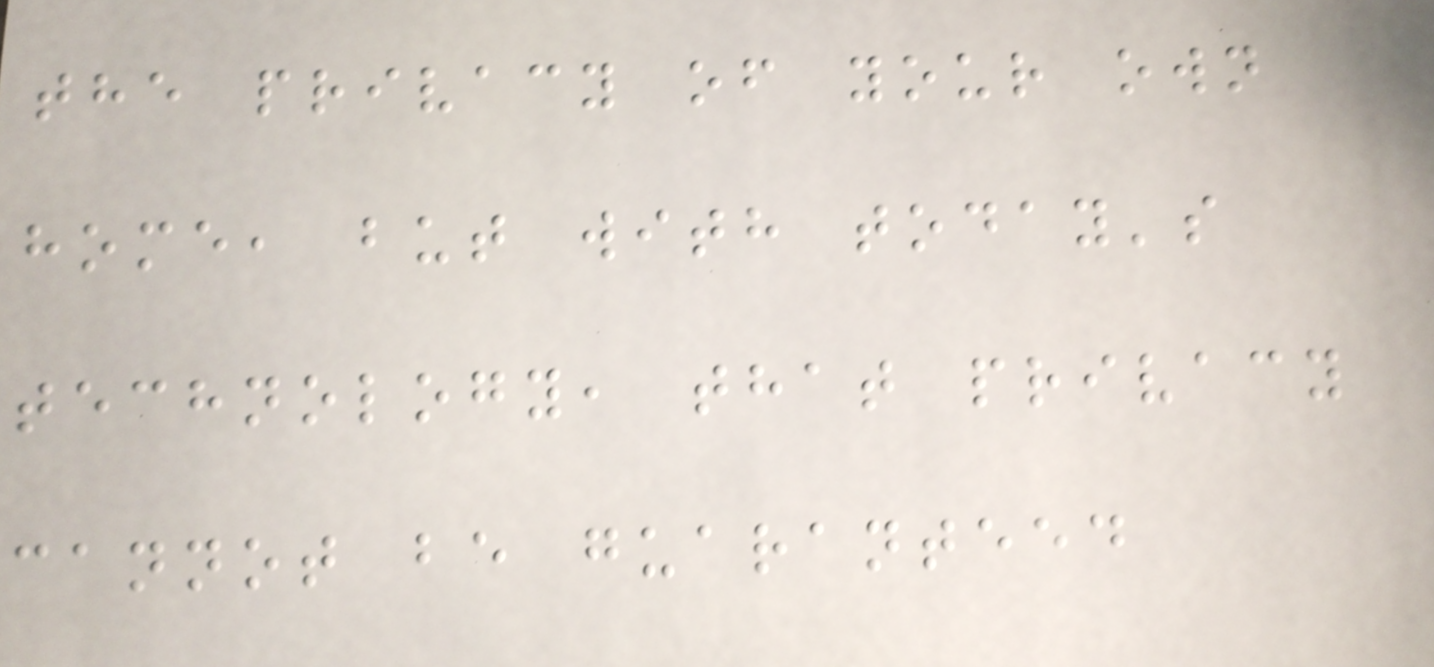the privacy of your own
home, but with today's
technology, that privacy
cannot be guaranteed
